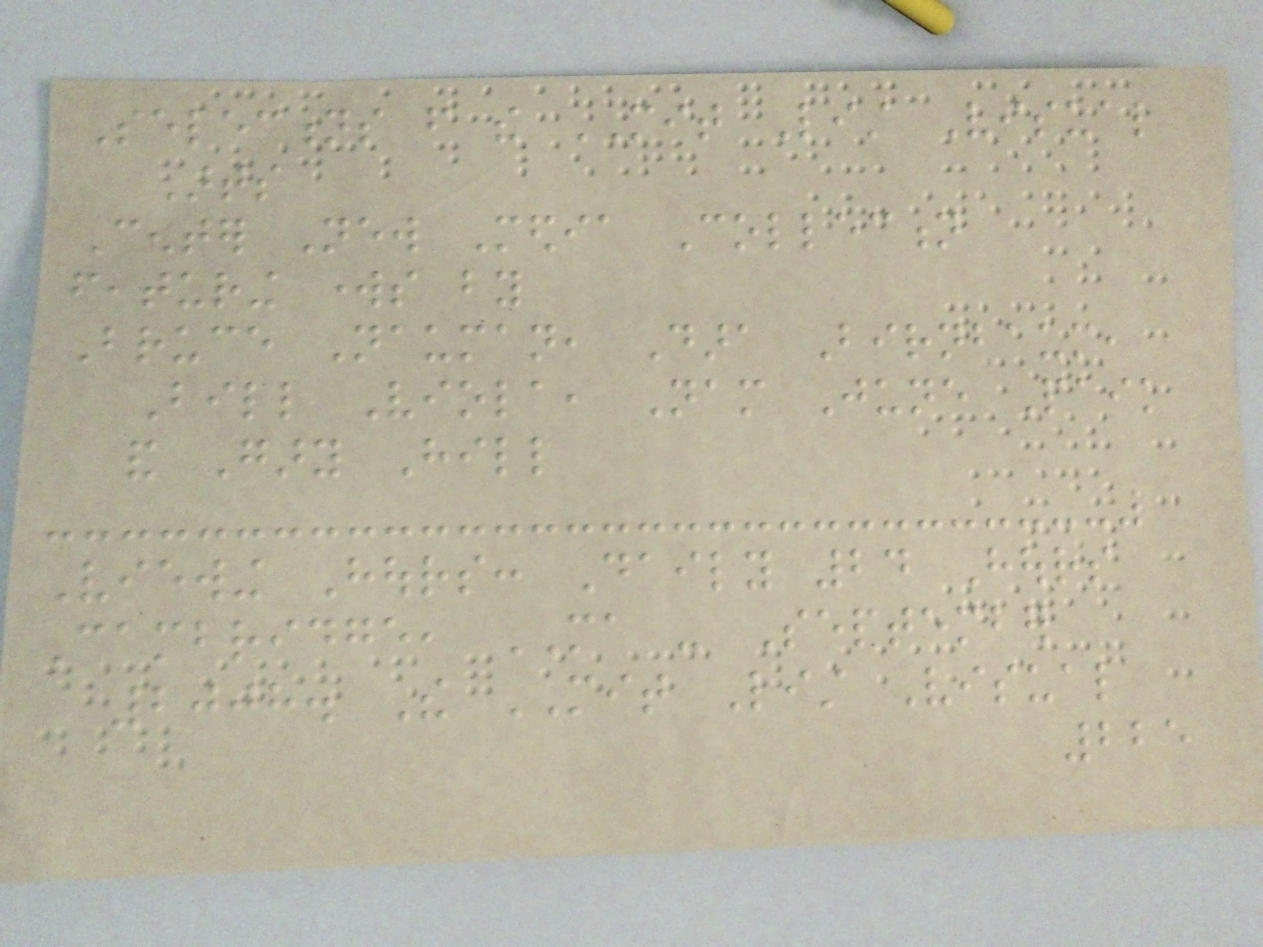Selections from the MIT List Visual
Arts
Center New Media Collection
featuring works by
Bruce Nauman, Dara Birnbaum,
Bill Viola, Nam June Paik
and Gary Hill
Viewing Hours: Daily 24 Hours
Cambridge, MA - September
2008. The MIT List Visual
225
